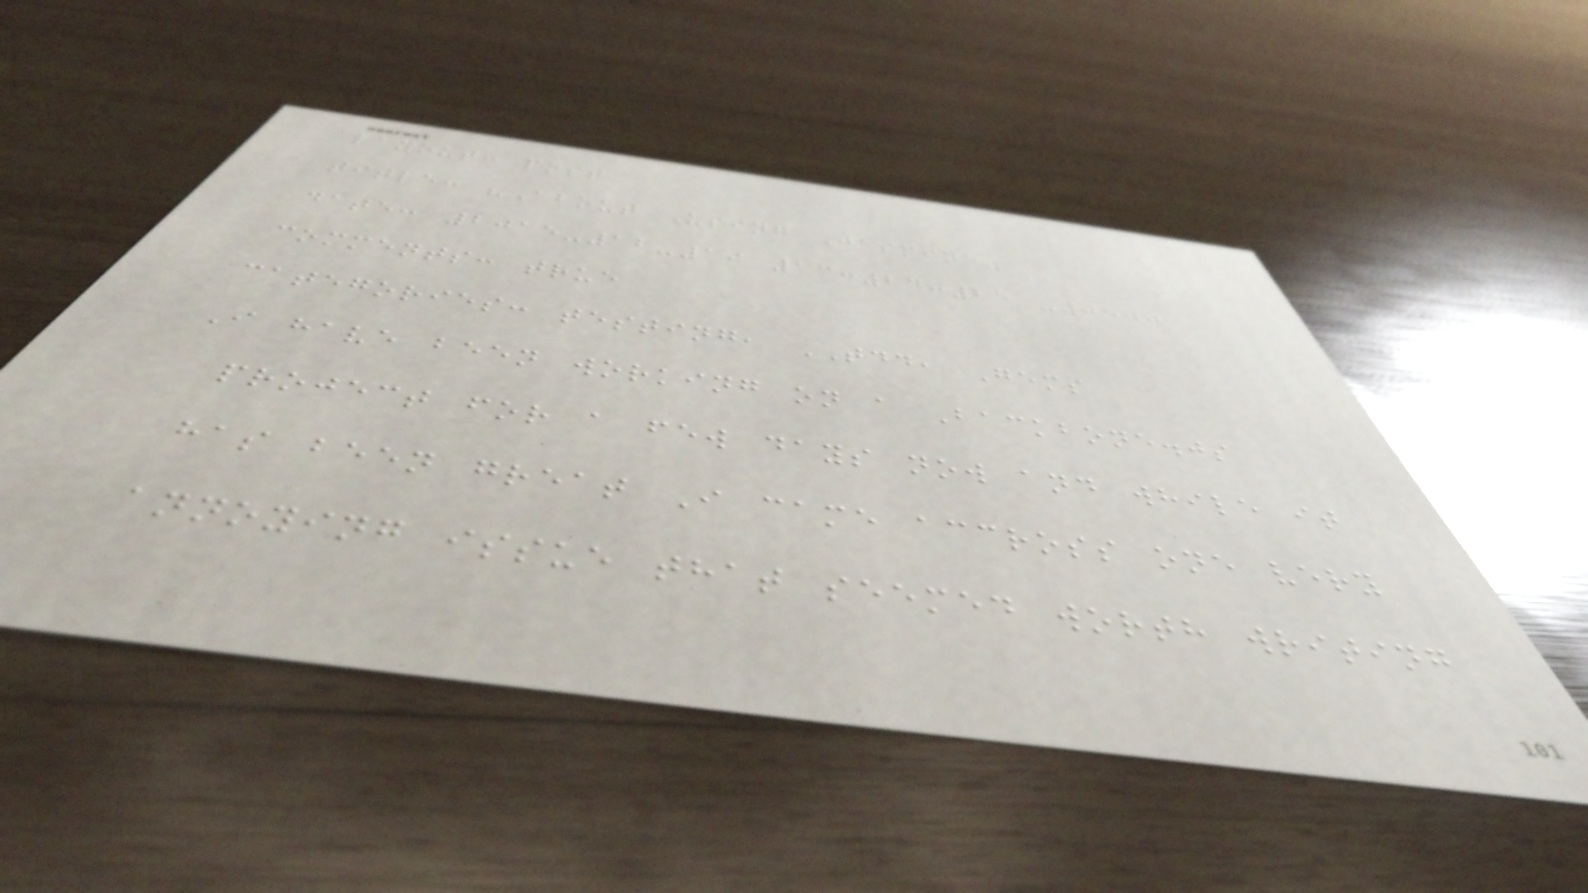layout: post
title: "About Using Jasmine"
date: 2015-12-19 13:24:25 -0500
comments: true
categories: testing, TDD, Gems
I have been working on a Backbone.js
project for a few days now and while it
has been great I came accross one very
annoying issue that seemed worth writing
